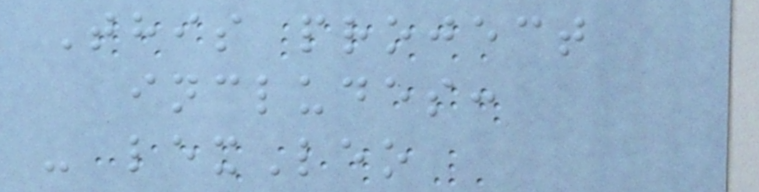This project
includes:
- lexLeo
